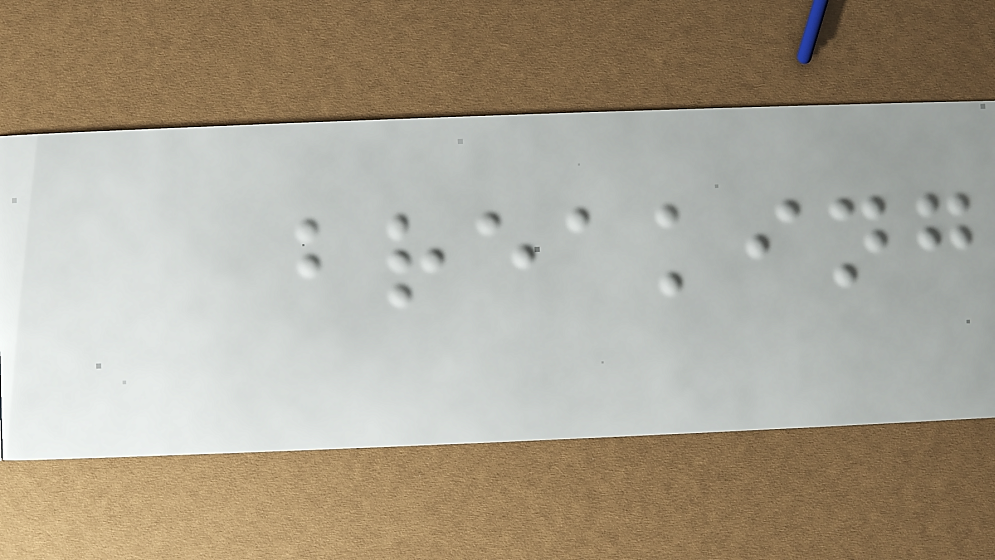breaking
